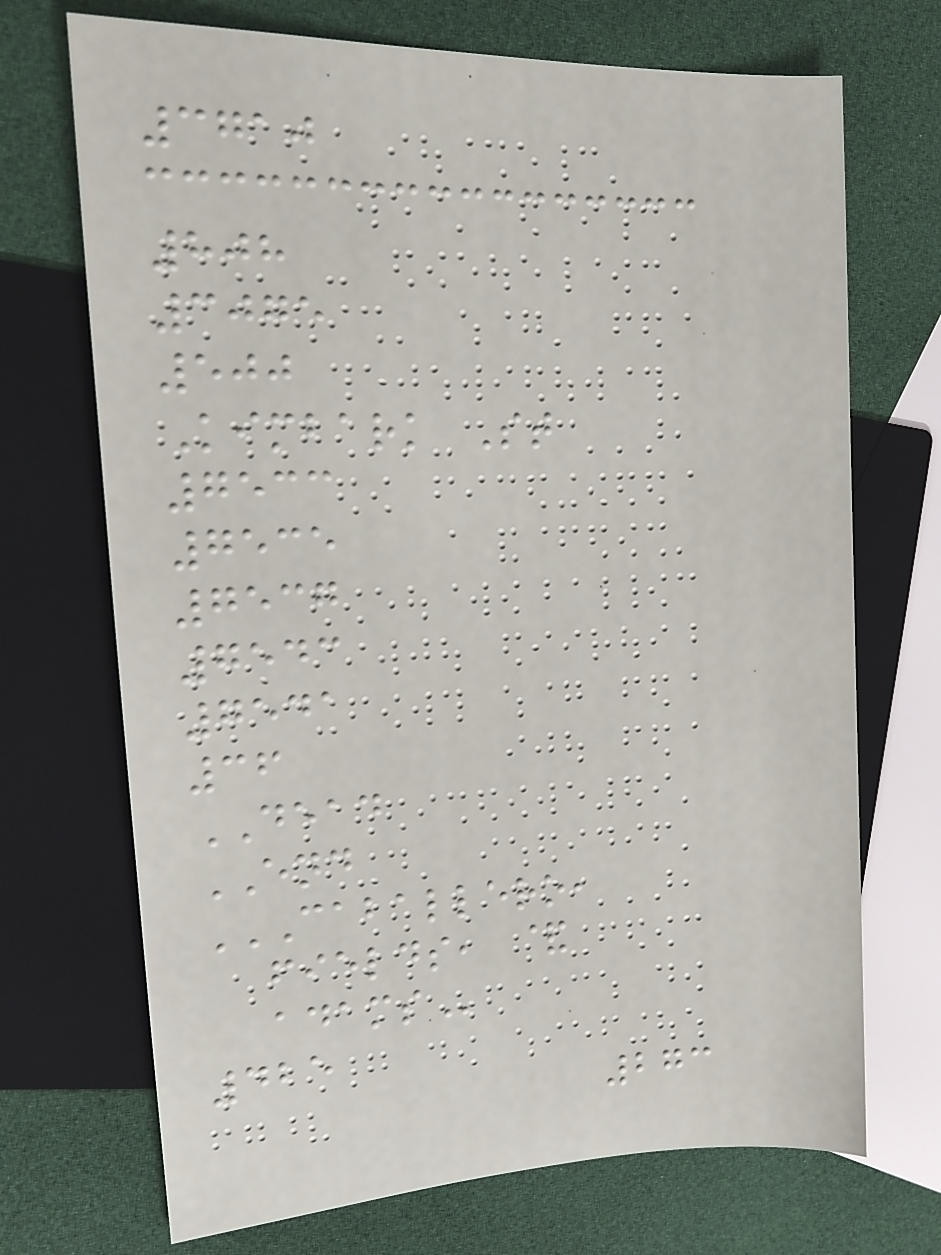3710
808
3075
500
Kimbark St
7533
7535
7537
7543
7541
36
DEAD
END
CABALLERO,
FIELDS, &
ADAMS
425
273
